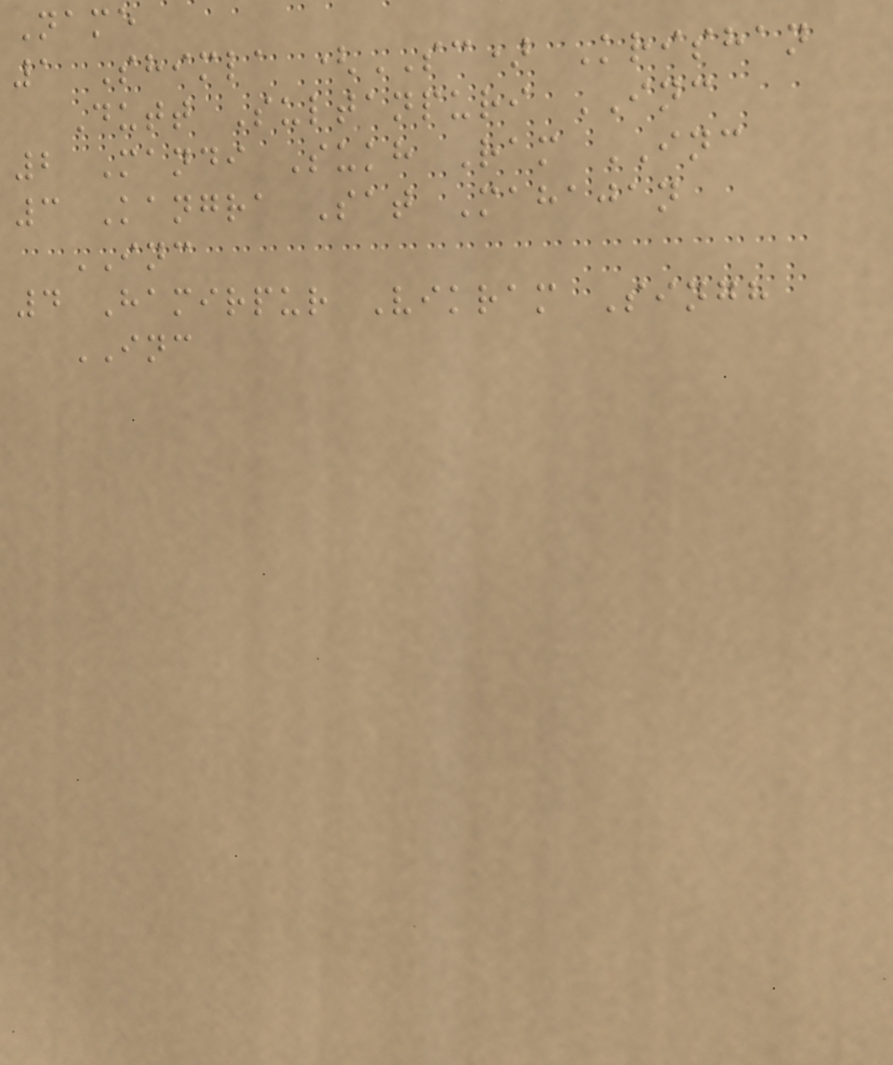Name
1 Shimla (SC) Krishan
Dutt Sultanpuri INC
2 Mandi Sukh Ram INC
3 Kangra Sat Mahajan
INC
4 Hamirpur Vikram Singh
INC
